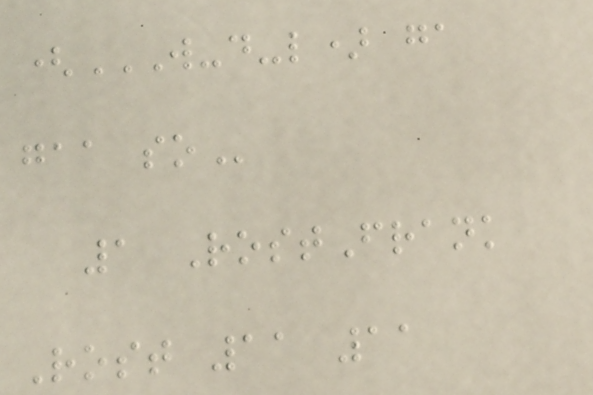(W-D-L) GA
GAA SO
1 RostFrank
Rost 11 11
